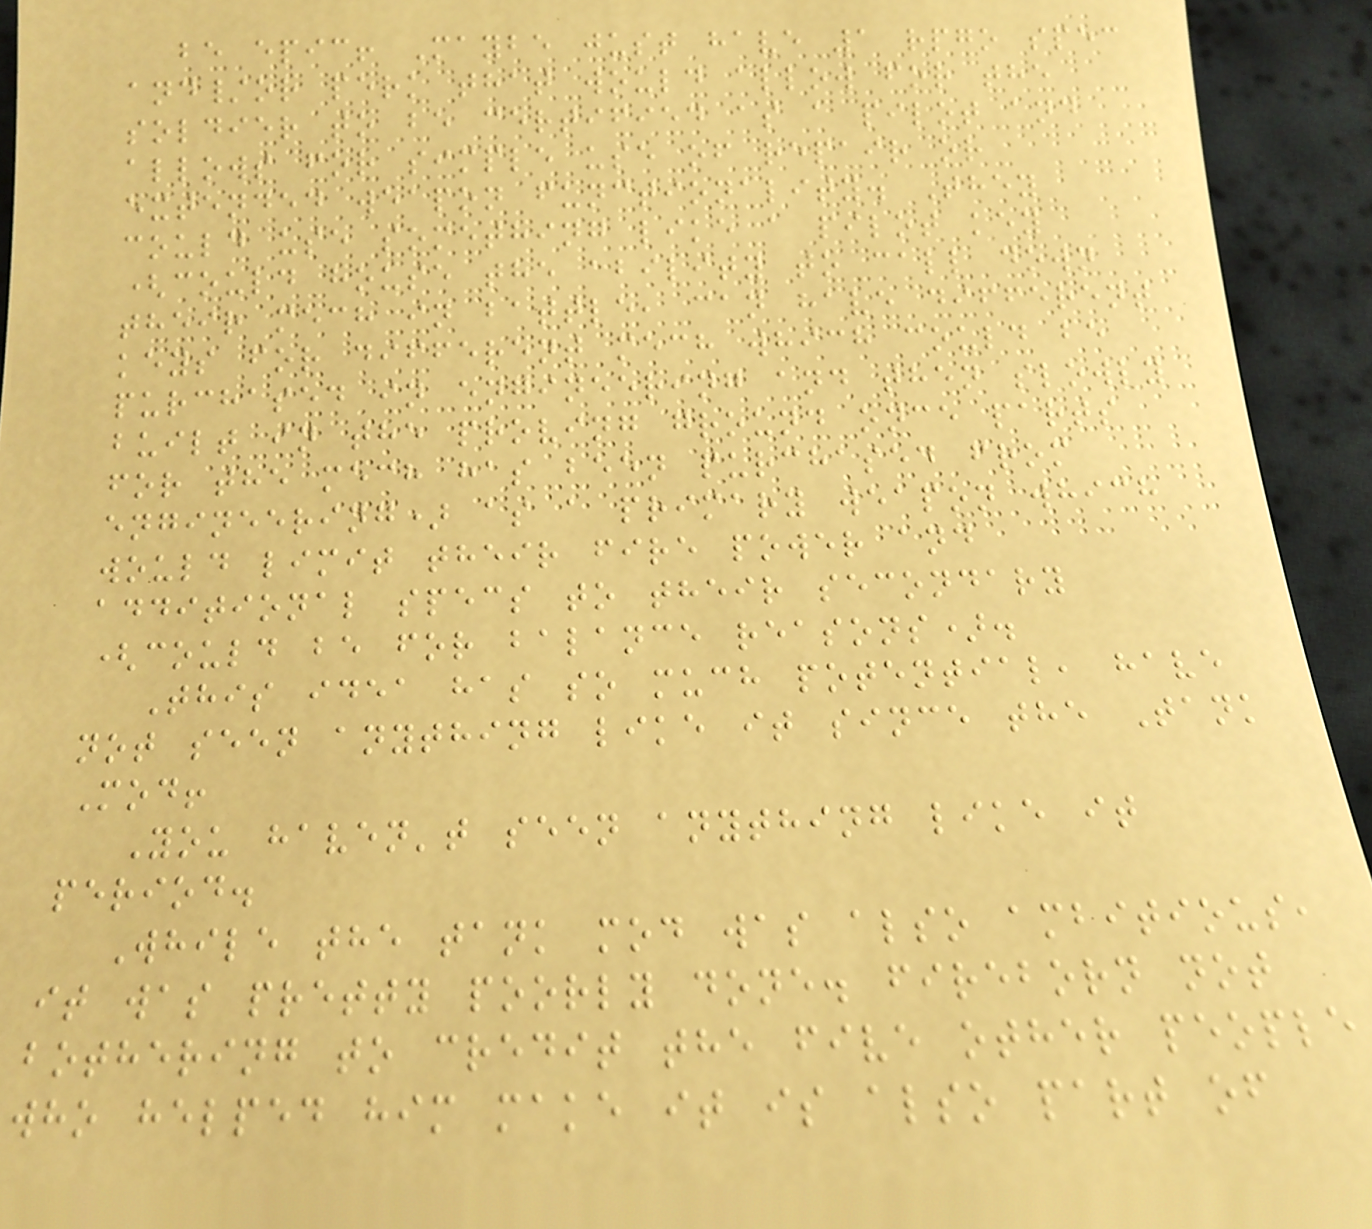be epic! Maybe just have 1 rpgo spec
and/or perk that would allow for the
soldier to be certified as a pilot and
allows for simple use of repair or
extended weapon functionality. They
could use something like a pilot key
(could house the ability to call down
their mech in battle, can have different
keys for different mech which could be
purchased in engineering and then slowly
built in the proving ground once parts
for the mech has been purchased from
engineering) as a primary weapon which
would limit their fire power and
additional specs to their secondary
(could be for balance reasons).
This idea has so much potential, have
not seen anything like it since the Tank
Mod!
You haven't seen anything like it
period.
While the tank mod was also ambitious,
it was pretty poorly done. fireborn not
bothering to credit the five other people
who helped him make it is also part of
